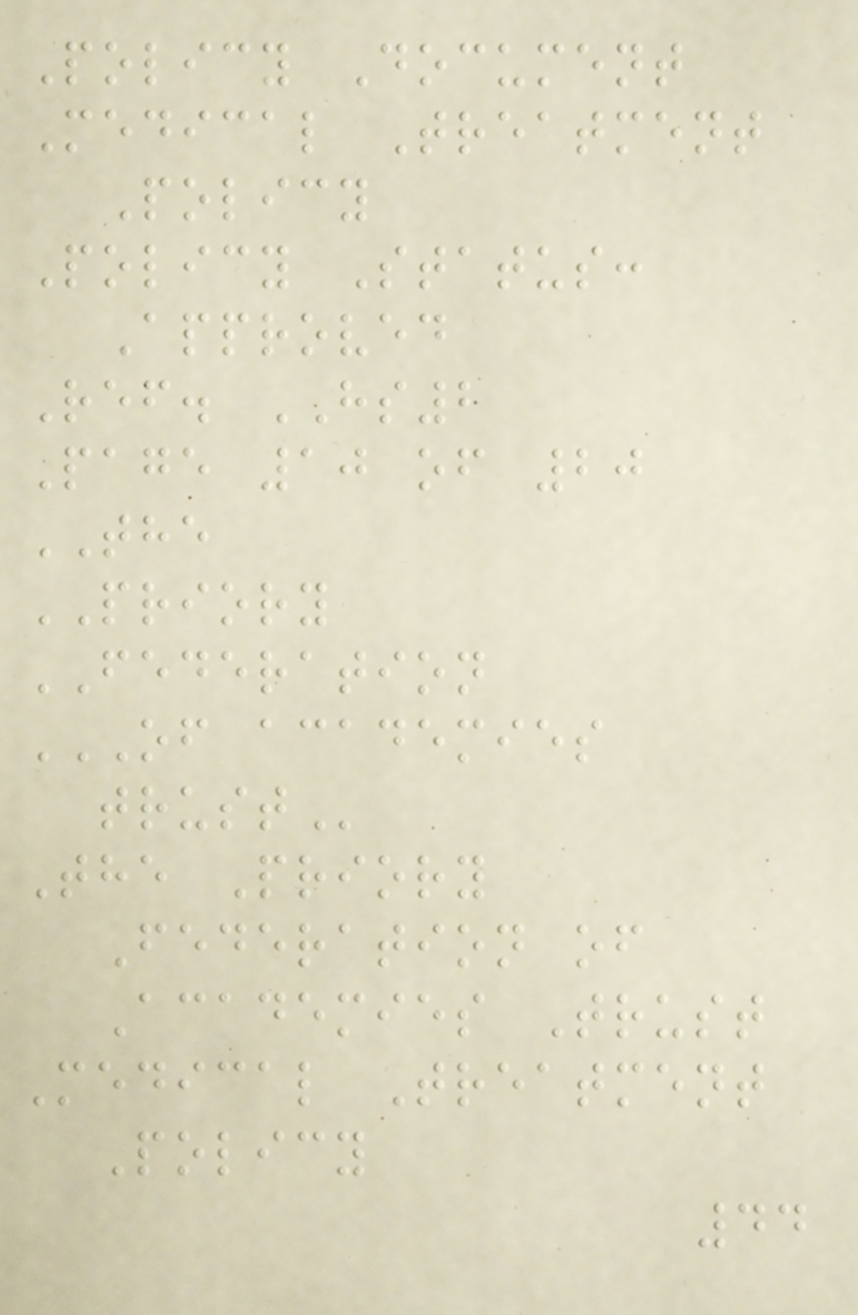Policy Document
Medical Treatment
Policy
Policy Status:
Approved
Ref. HS2
Page 10 of 20
THE
PRIORY
FEDERATION
OF ACADEMIES
TRUST
The Priory
Federation of
Academies Trust
Medical Treatment
Policy
44
